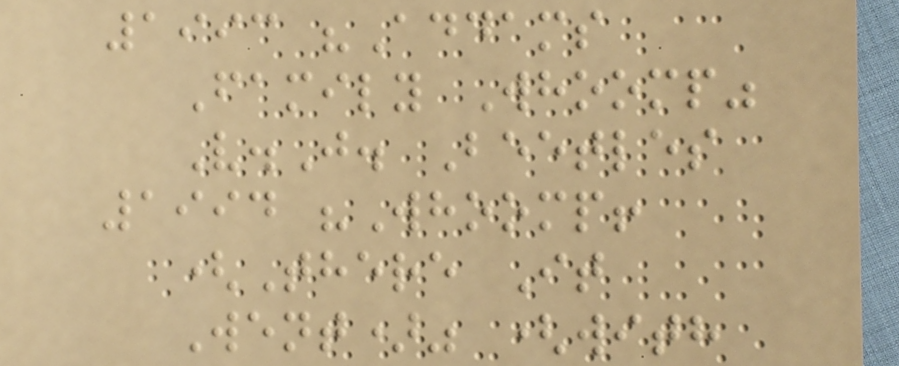1993 "Addams
Family Whoomp"
V.J. Beetles
1994 "Whoomp!
(There It
Went)" (with
